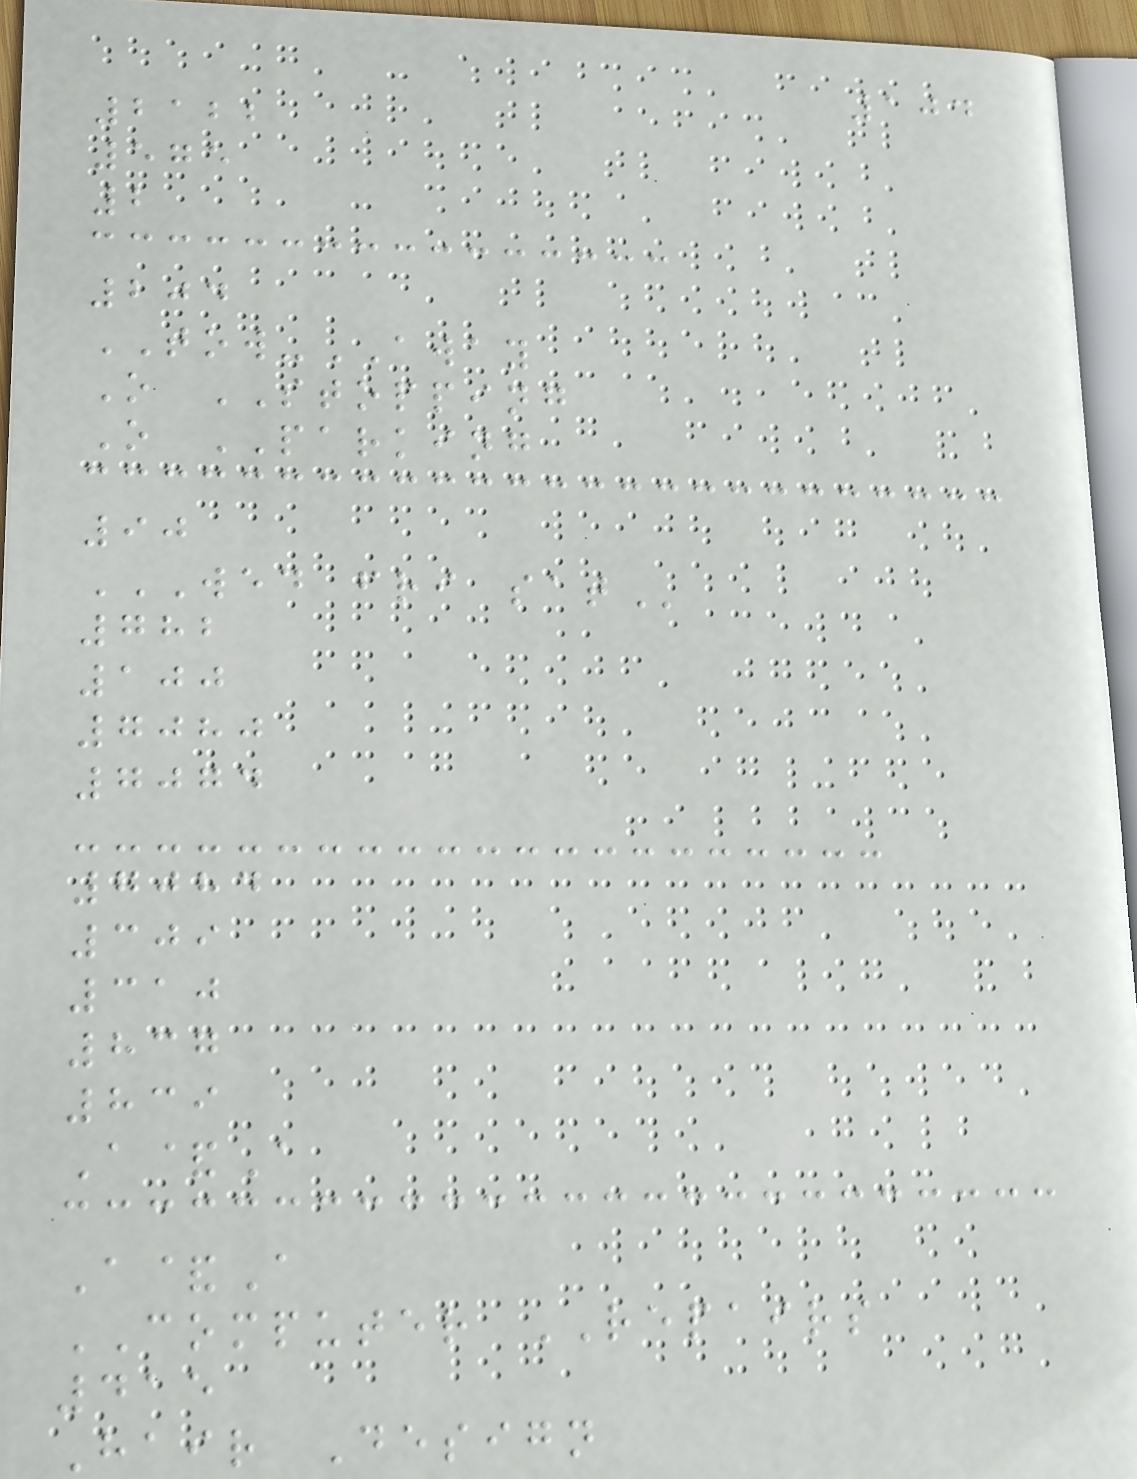104
2122
575
2
204
TOW-AWAY
O STOPPING
O PARKING
90
WED FRI SAT
782
100
7080
7074
7084
309
310
837
839
A&A
A&A
COMPUTER REPAIRS
415
Hair Design
